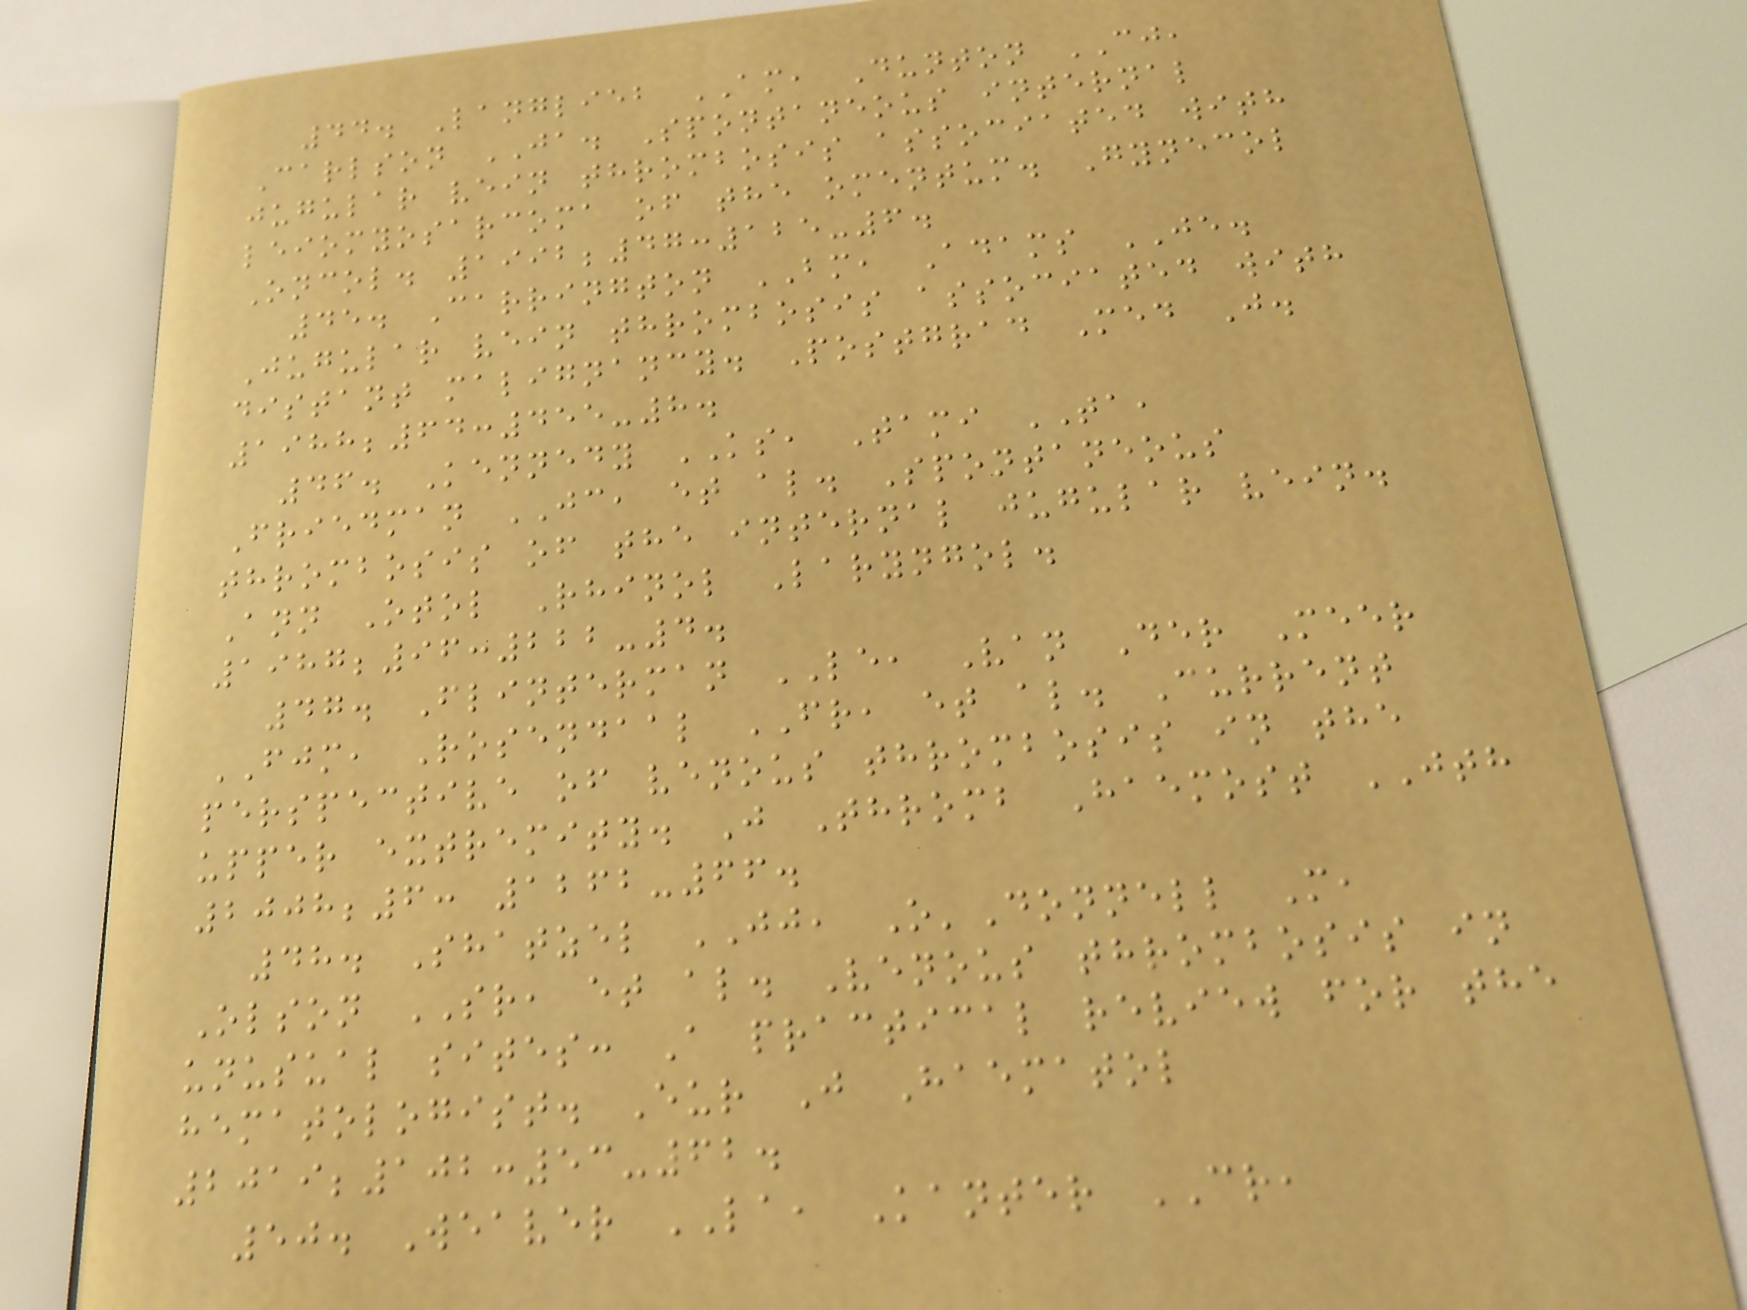44. Langlieb AM, Dunton CJ,
Carlson JA. Spontaneous internal
jugular vein thrombosis associated with
leiomyosarcoma of the omentum. Gynecol
Oncol. 1992;47:125-6.
45. Carrington BM, Adams JE.
Jugular vein thrombosis associated with
distant malignancy. Postgrad Med J.
1988;64:455-8.
46. Kennedy KS, Tami TA,
Friedman JC, et al. Spontaneous
thrombosis of the internal jugular vein.
Ann Otol Rhinol Laryngol.
1987;96:222-4.
47. Flinterman LE, Van Der Meer
FJM, Rosendaal FR, et al. Current
perspective of venous thrombosis in the
upper extremity. J Thromb Haemost JTH
2008;6: 1262-66.
48. Shatzel JJ, O'Donnell M,
Olson SR, et al. Venous thrombosis in
unusual sites: A practical review for the
hematologist. Eur J Haematol
2019;102:53-62.
50. Weaver LA, Kanter CR,
